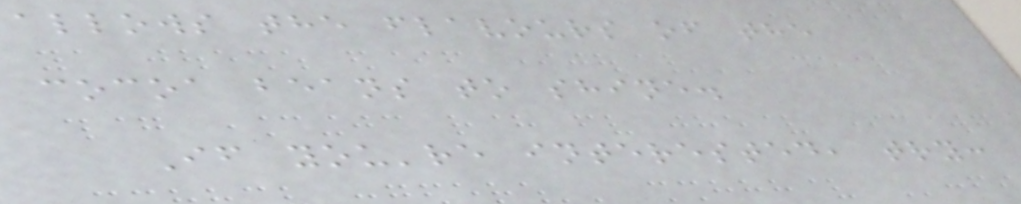allows the flavours of the
cocoa beans to shine.
If you're interested, try:
